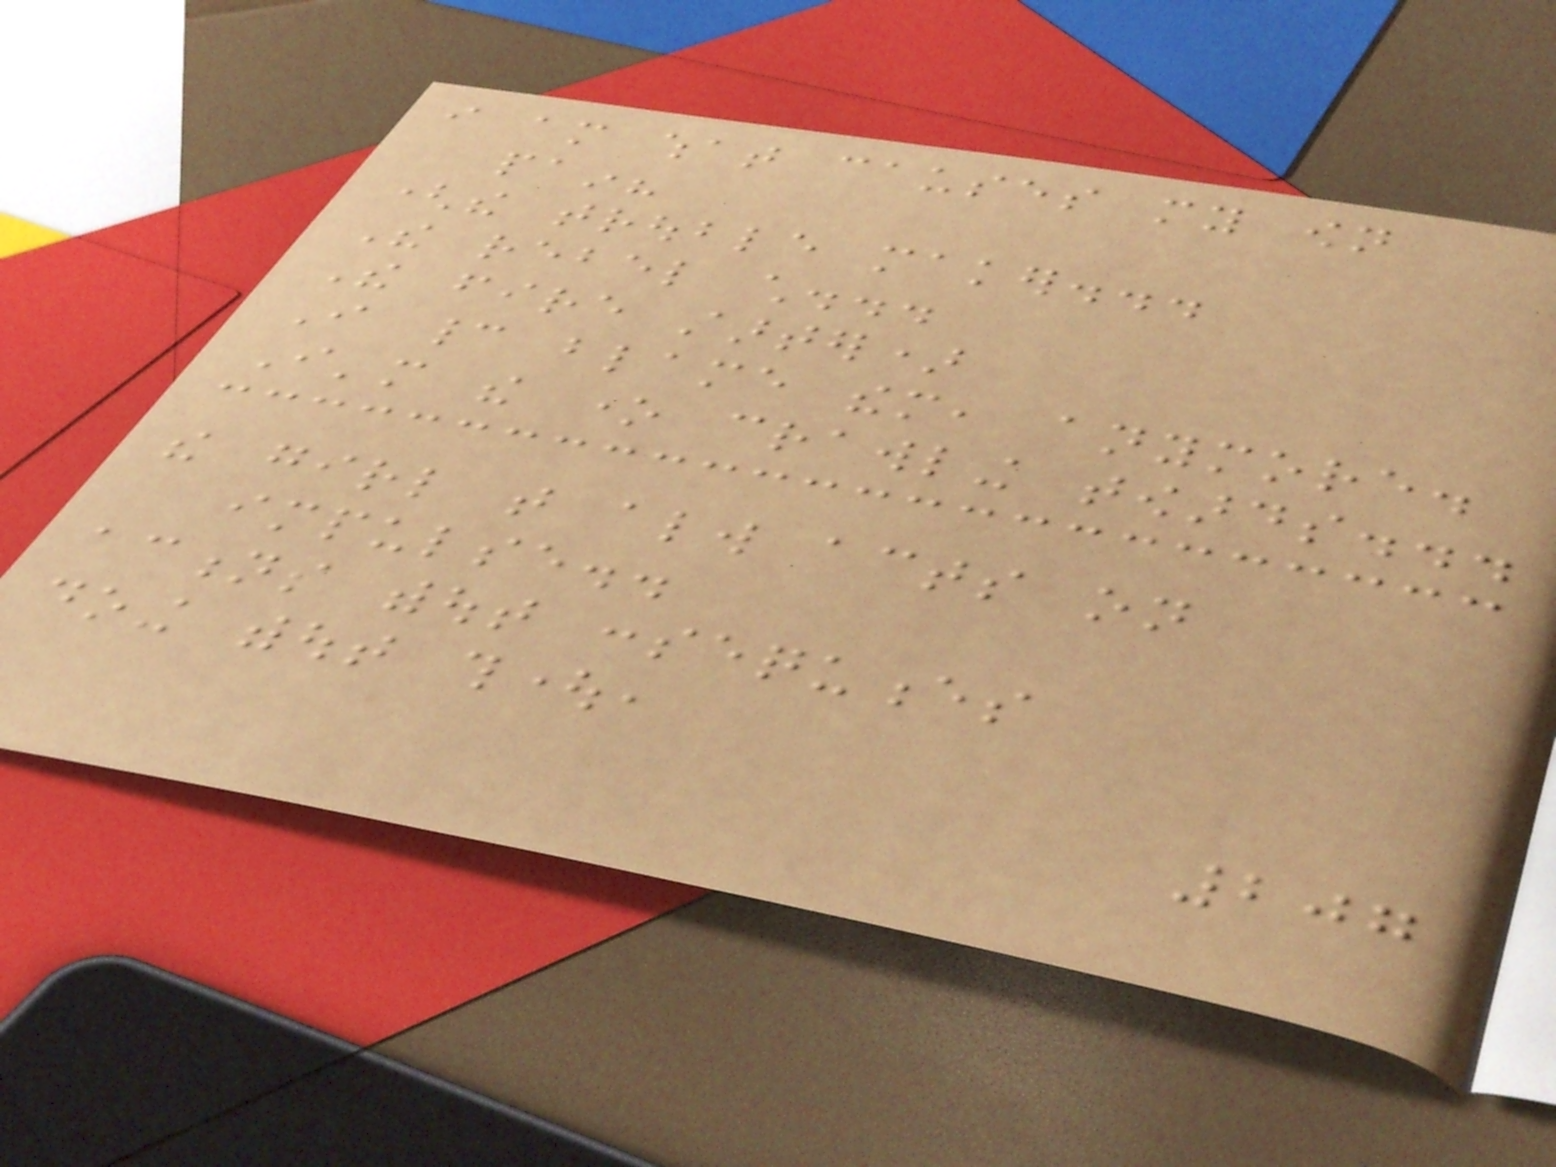i am what causes my own
pain?
(the trouble maker...
The rebel child...
The fire starter)
I cannot blame them, anymore.
I'm the one crawling towards...
the girl that always acts on
impulse..
actions without consequences
doing without thought,
207
